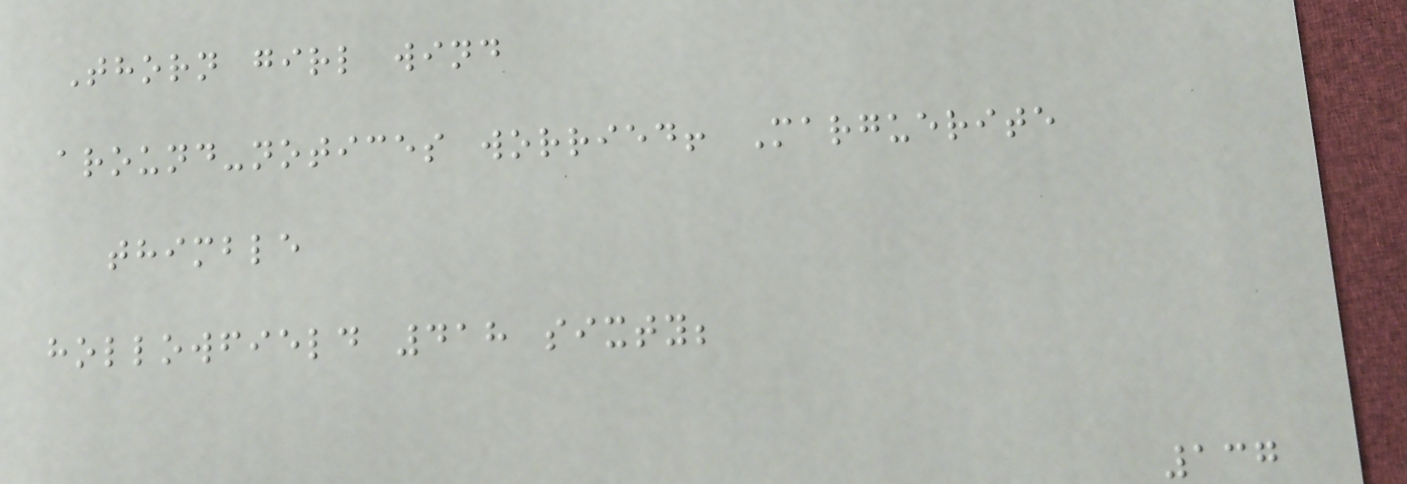Thorn girl wind
around-notices worried! Marguerite
thimble
hollowfield 418 sixty;
137
